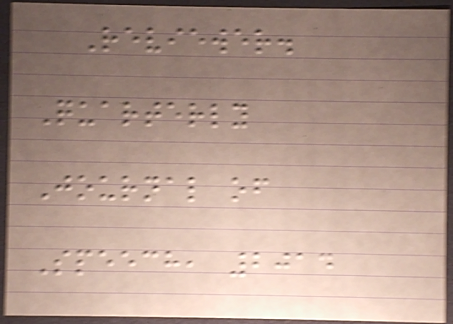Reviewer.
Quarterly
Journal of
Speech, 2014
